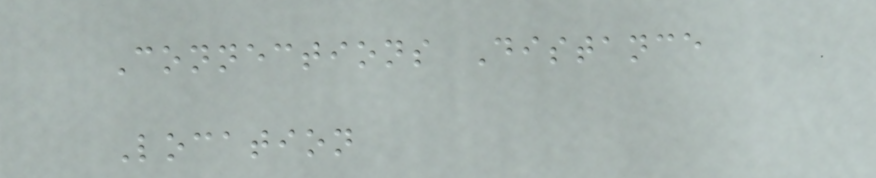Connections Distance
Location
